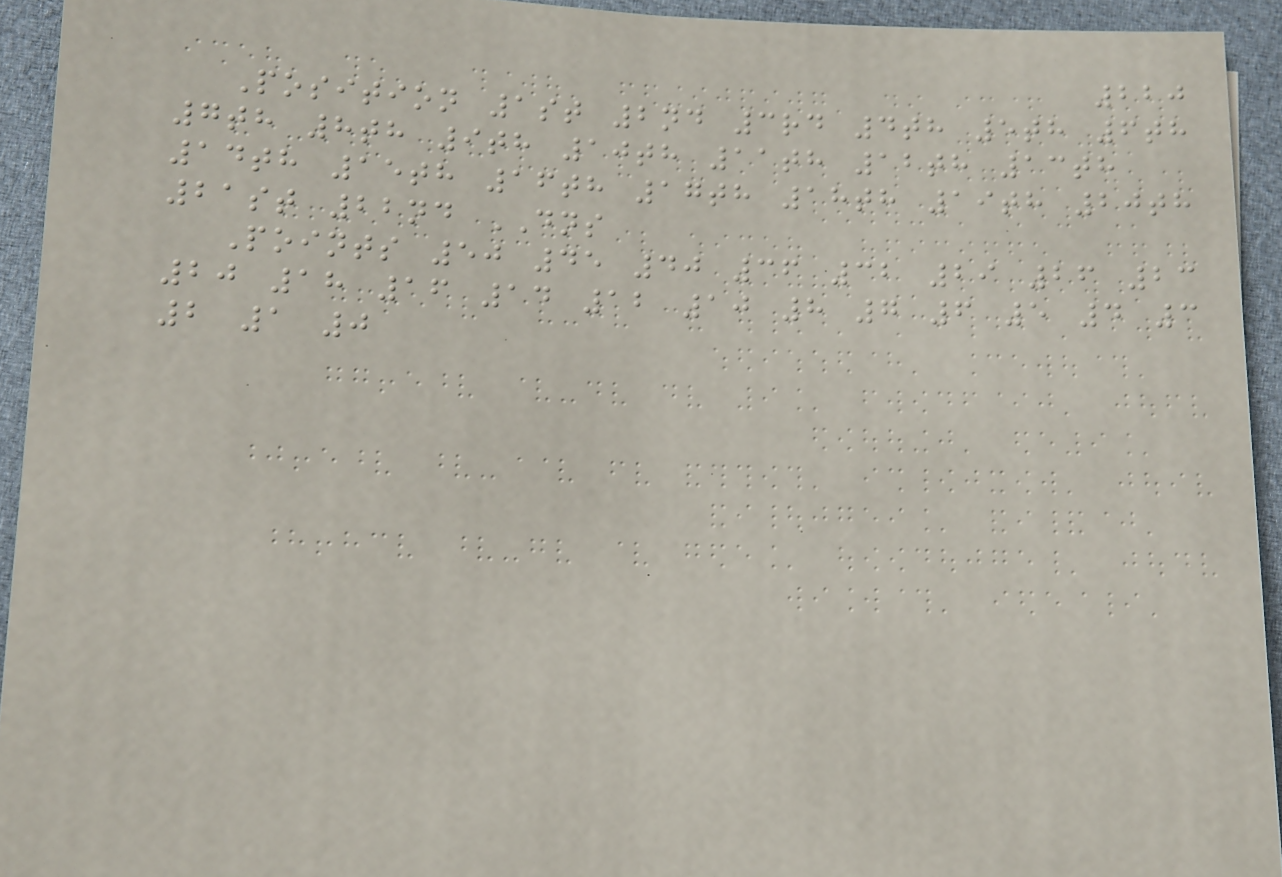220
Position 1st 2nd 3rd 4th 5th 6th
7th 8th 9th 10th 11th 12th 13th
14th 15th 16th 17th 18th 19th 20th
21st 22nd DNS
Points 50 45 40 36 32 29 26 23
20 18 16 14 12 10 8 7 6 5 4 3
2 1 0
